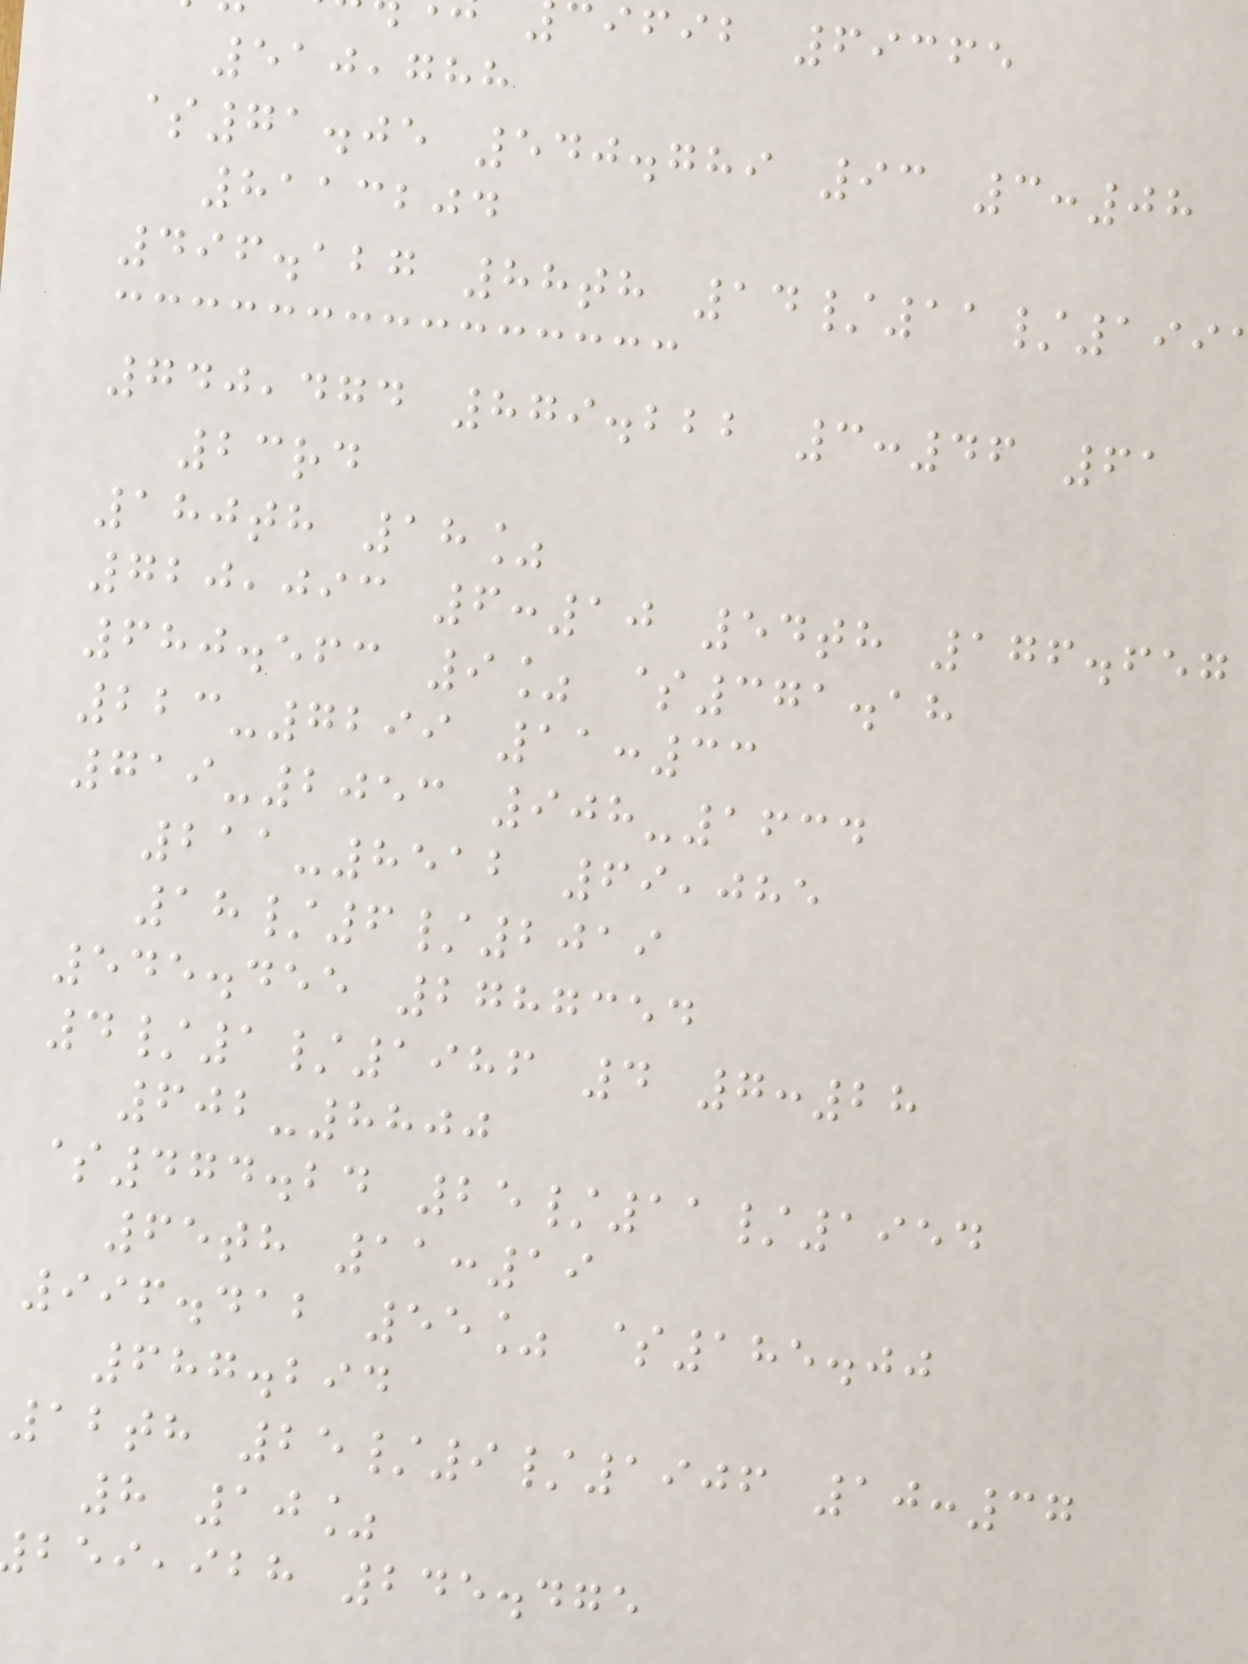cifib 69365
510,788
$71.05 540.789 93 3:08
8113204
496.127 88th 14/11/199
740,474 879.222 3:46 61
23rd
180th 18%
720,093 6:10 54th 176.657
680.563 9% $371.18
223-7299 11:33
719-2053 908-1634
211-8512 69,085
18/6/2019
545.455 2787354
4/1/1986 4 7:28
602-8800
$474.24 25/11/1954
65th 11:19
996.412 55% $185.00
687.294
12th 25/9/1906 10:37
8 10%
,ibh 245.475
